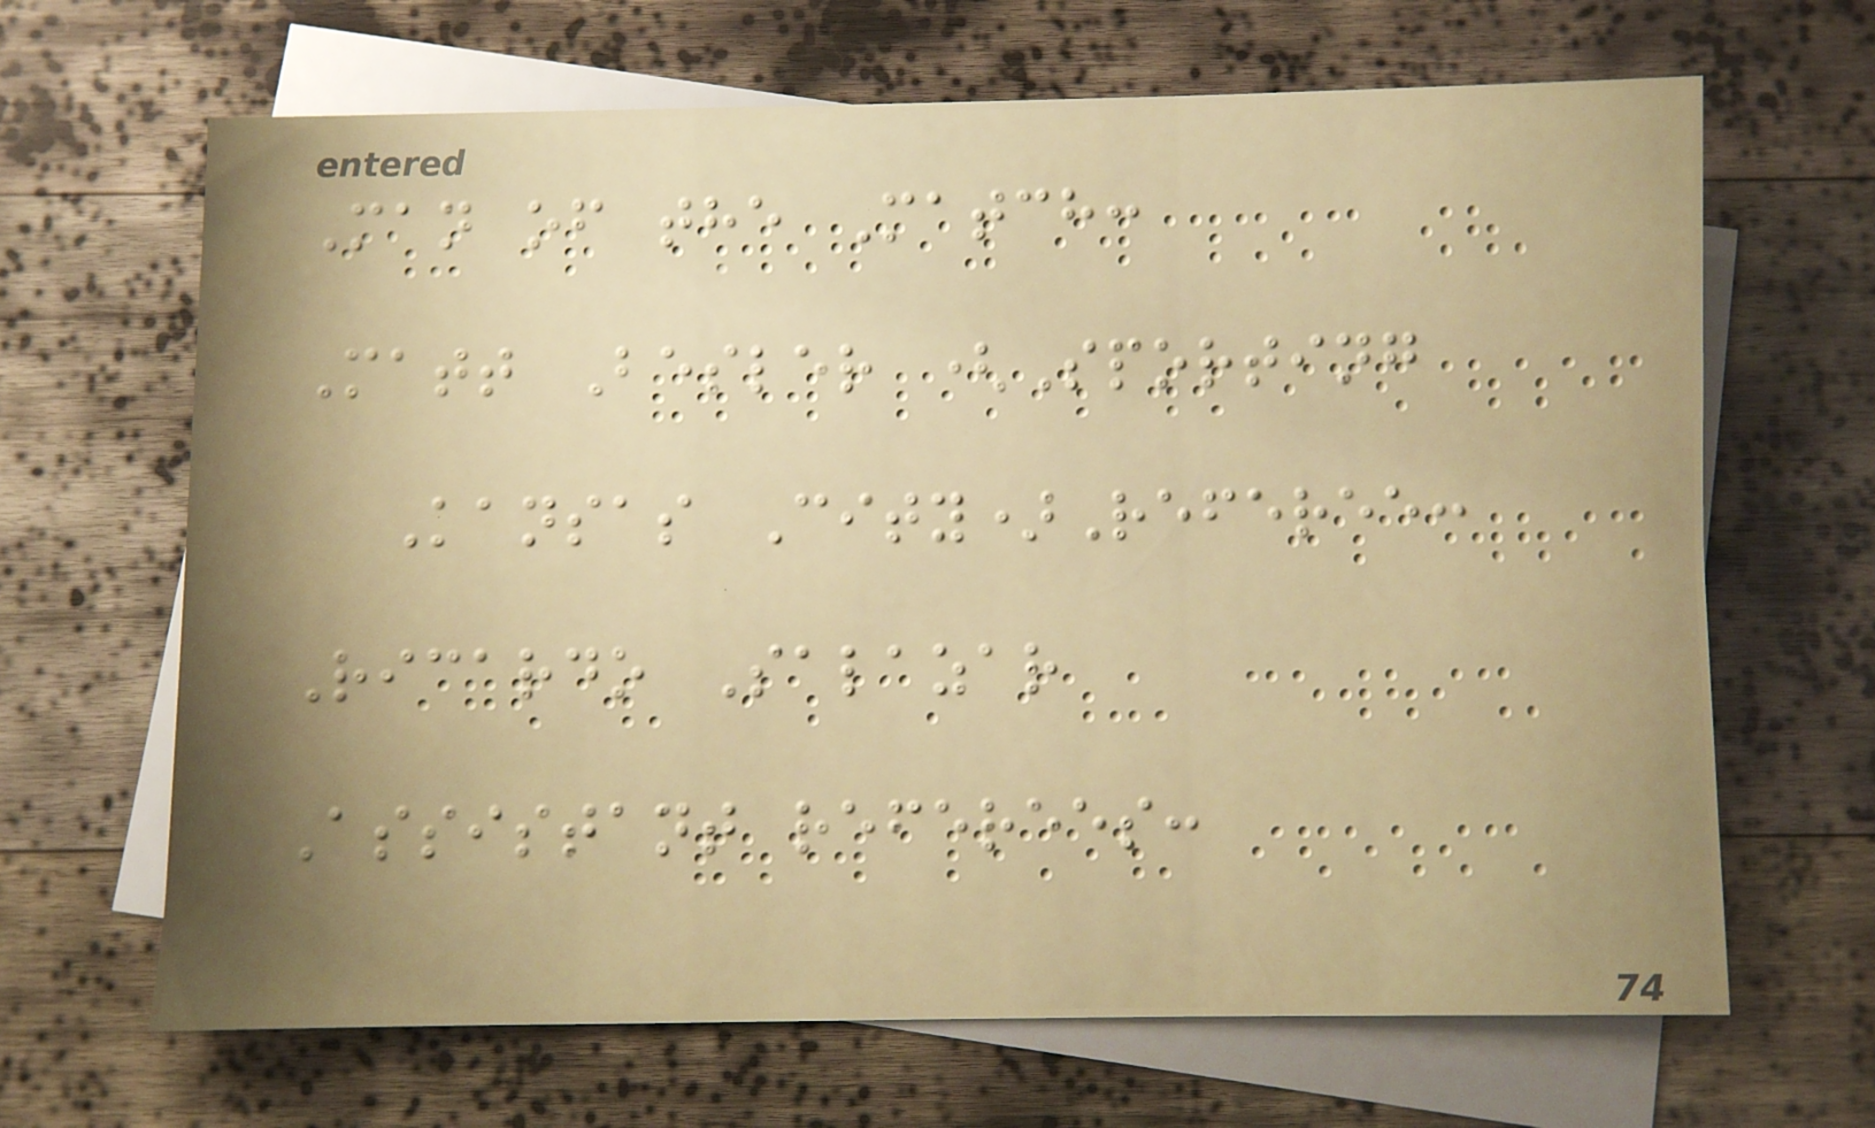Man of the Match:
Matt Besler (Sporting
Kansas City)Referee:
Ricardo Salazar
Assistant referees:
